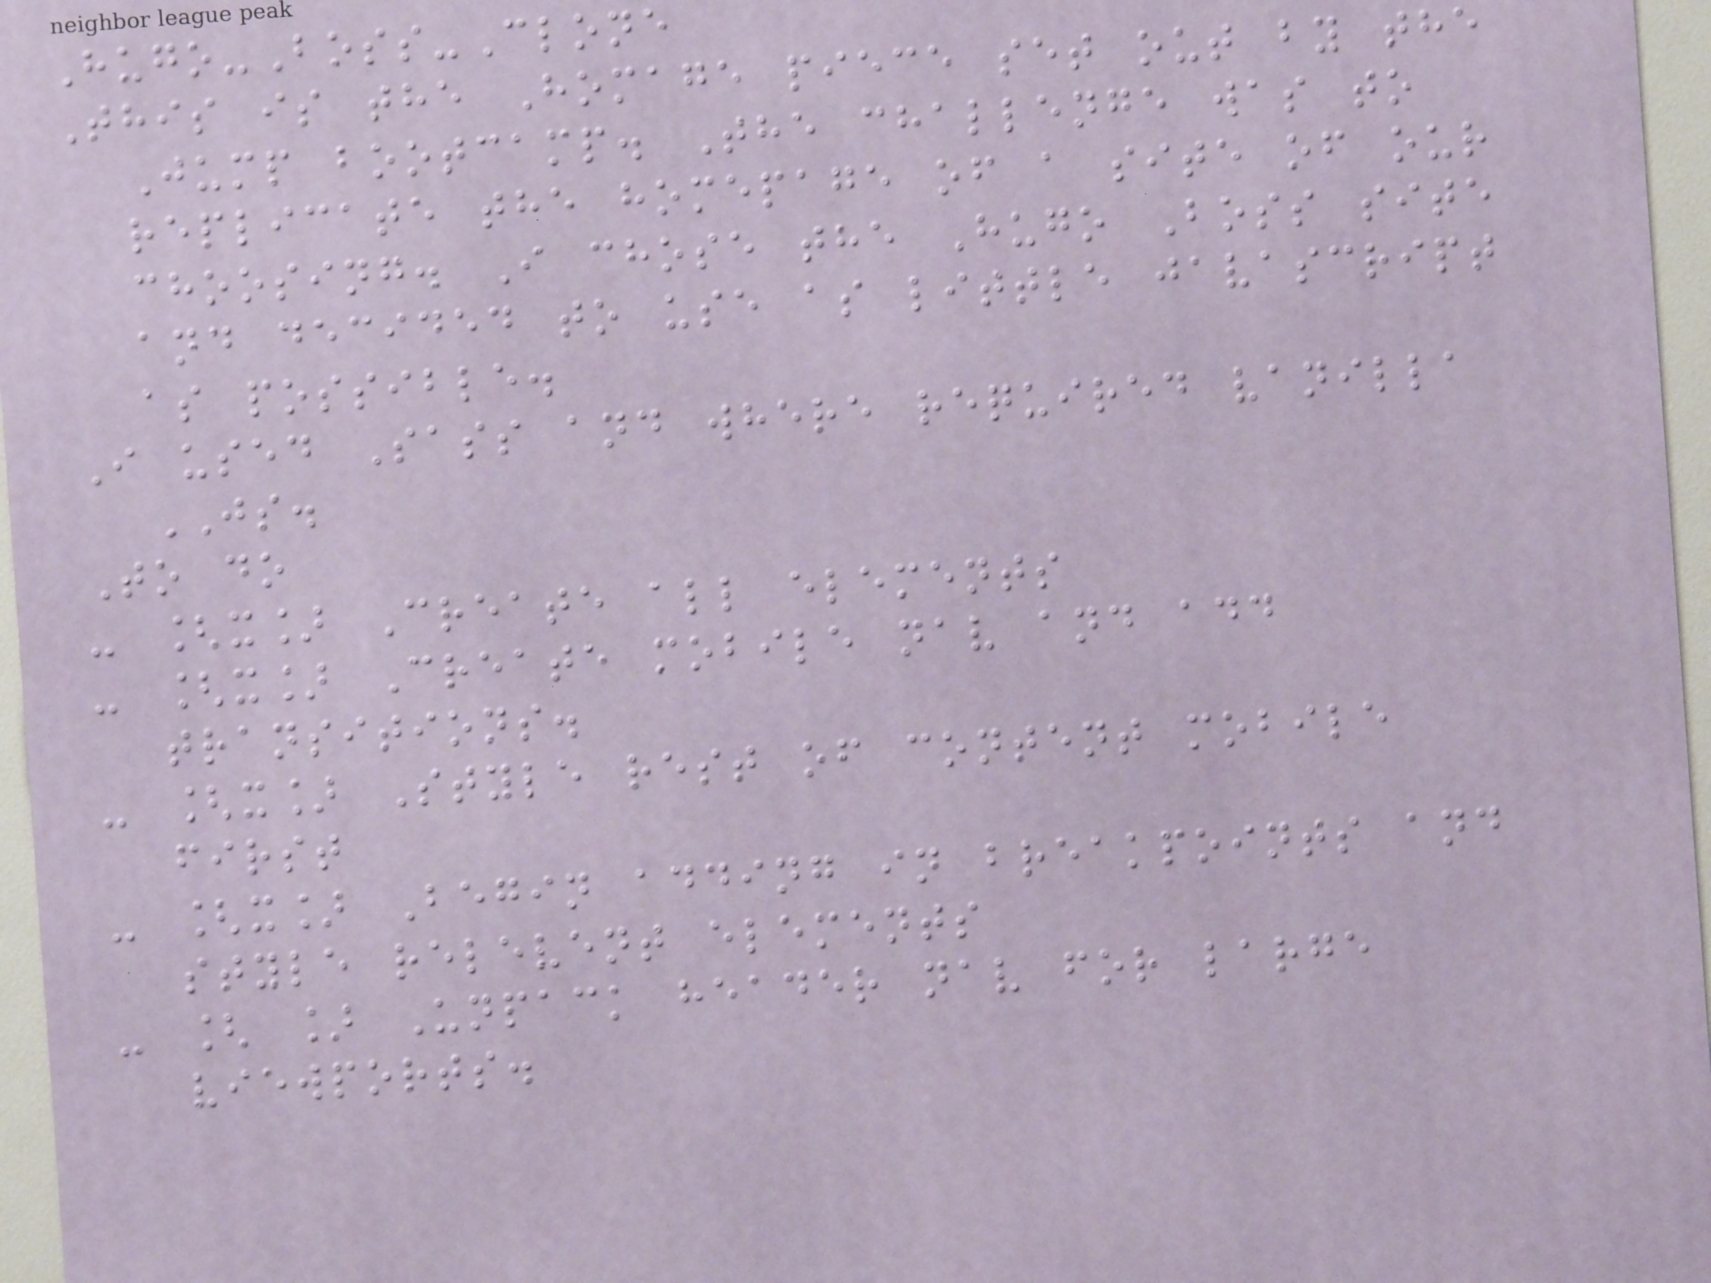Hugo-Boss-Clone
This is the Homage piece set out by the
Jump bootcamp. The challenge was to
replicate the homepage of a site of our
choosing. I chose the Hugo Boss site
and decided to use as little javascript
as possible.
I used Sass and where required vanilla
JS.
To do
- [x] Create all elements
- [x] Create mobile nav and add
transitions.
- [x] Style rest of content mobile
first
- [x] Begin adding in breakpoints and
style relevent elements
- [ ] Unpack header nav for large
viewports.
